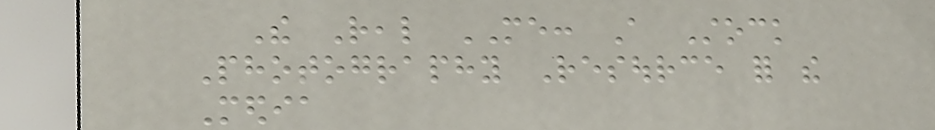The Real ME: A Stock
Photography Resource for the
Media
